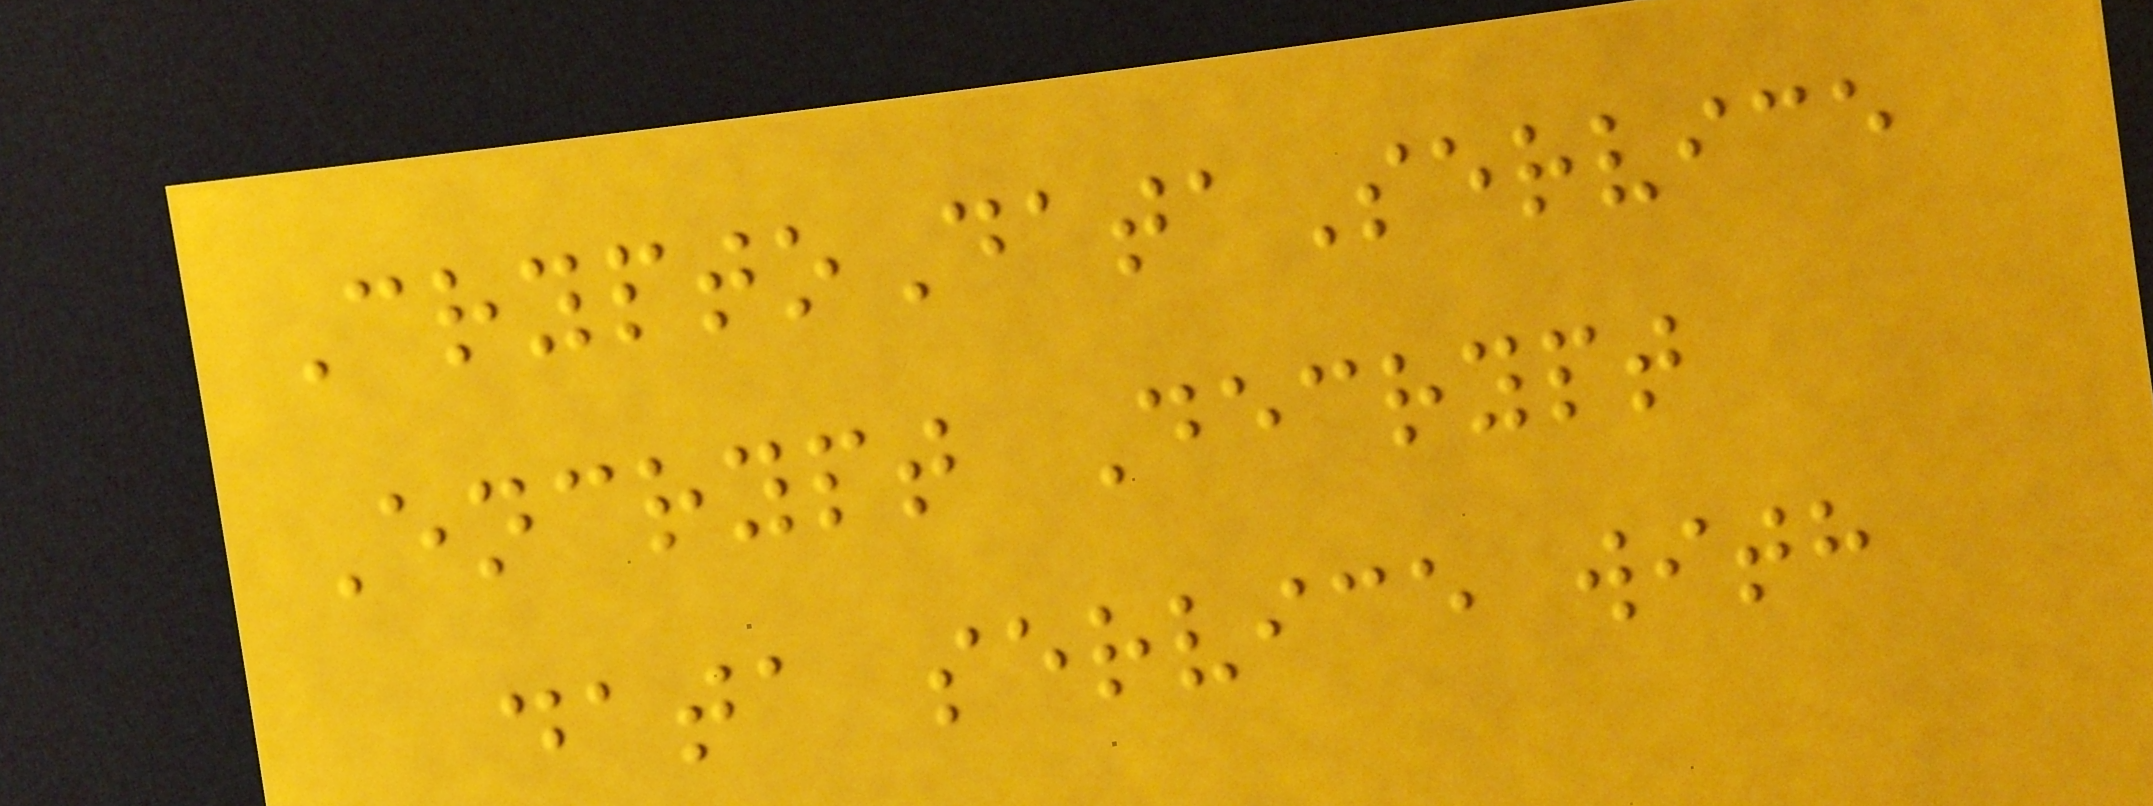CryptoDataService
Encrypt Decrypt
data service with
